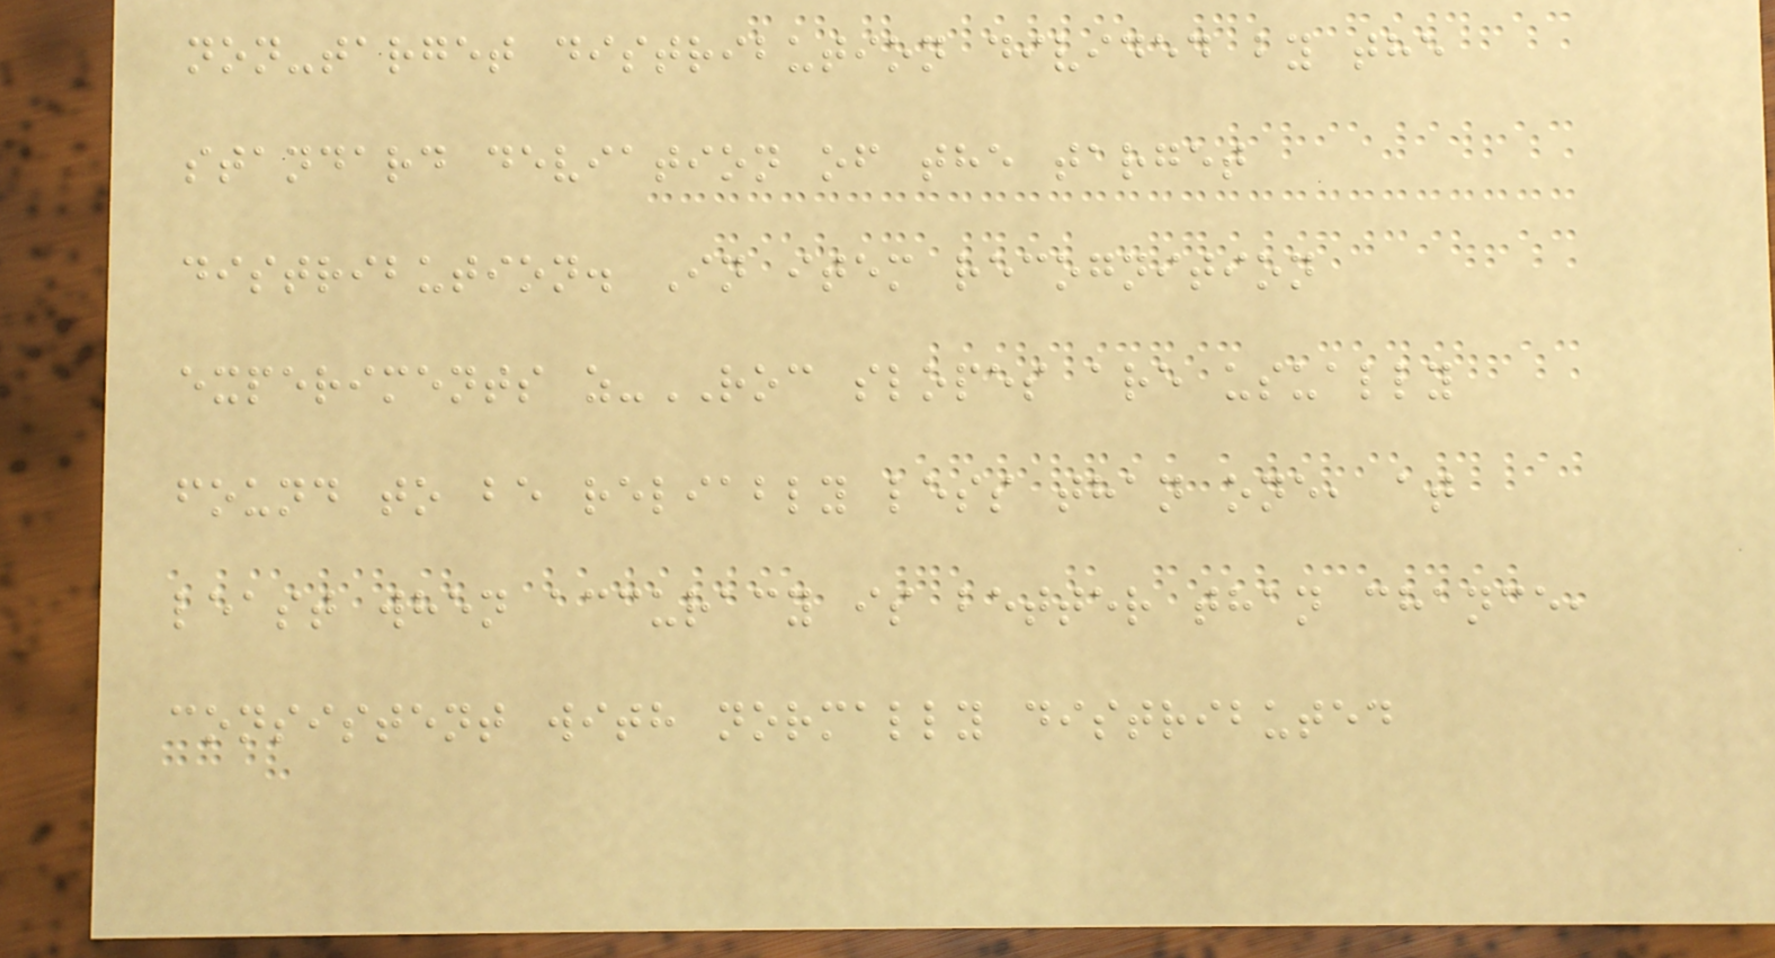non-target distribution divided by the
standard deviation of the target
distribution. In item recognition
experiments z-ROC slopes are usually
found to be reliably less than one, at
least when accuracy is better than chance,
consistent with normally distributed
